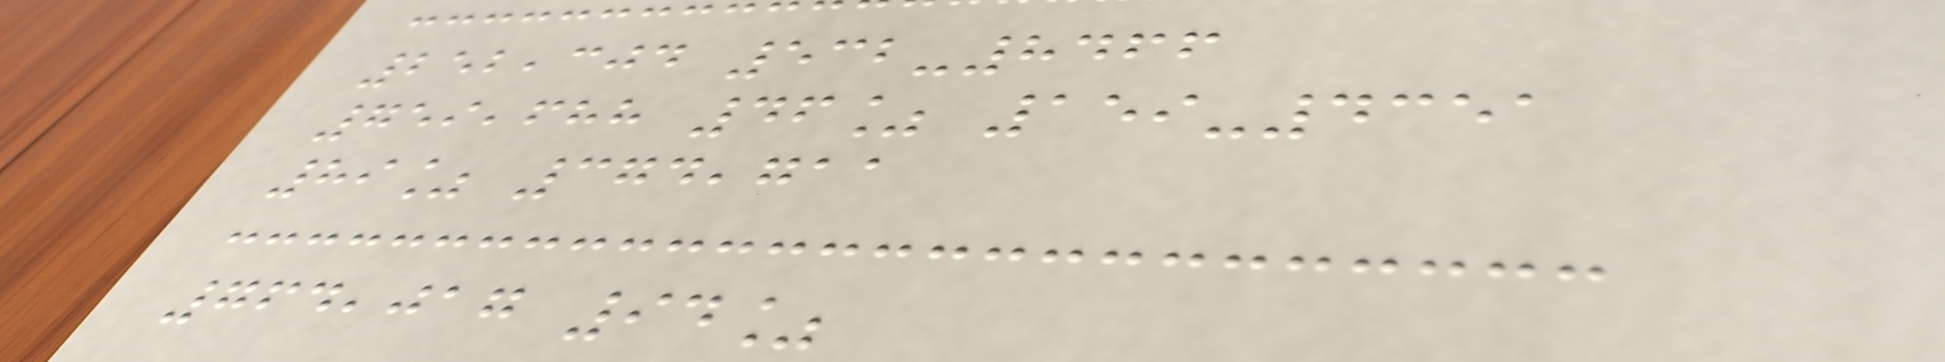252,304 532-8466
759,688 46% 159-4351
89% 374,711
764,017 94%
